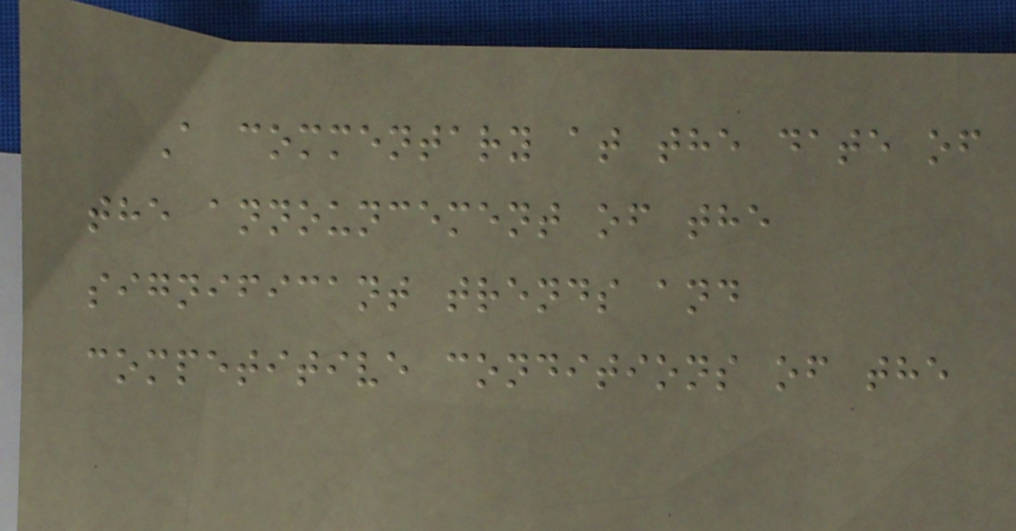A commentary at the date of
the announcement of the
significant trends and
competitive conditions of the
